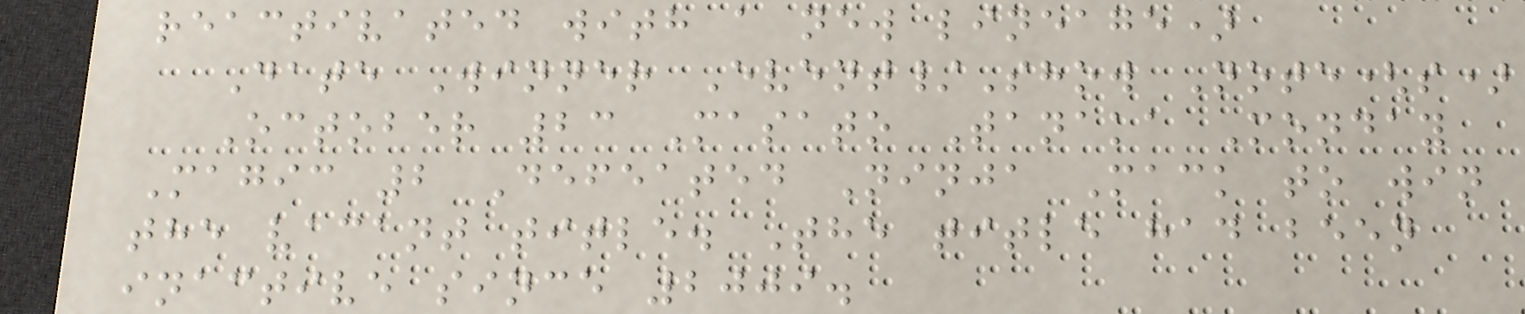reactivated with a new lineage)
Date Winner Event/Show Note(s)
October 23 Masato Tanaka Monday
Magic 2 Defeated Ninja Mack to win
the vacant title. The title had been
inactive since 2009.
